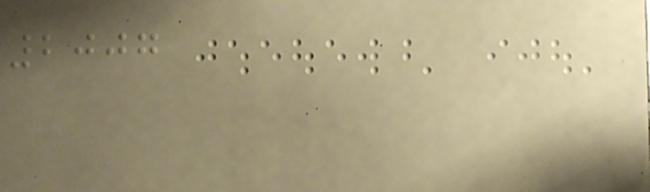2007
